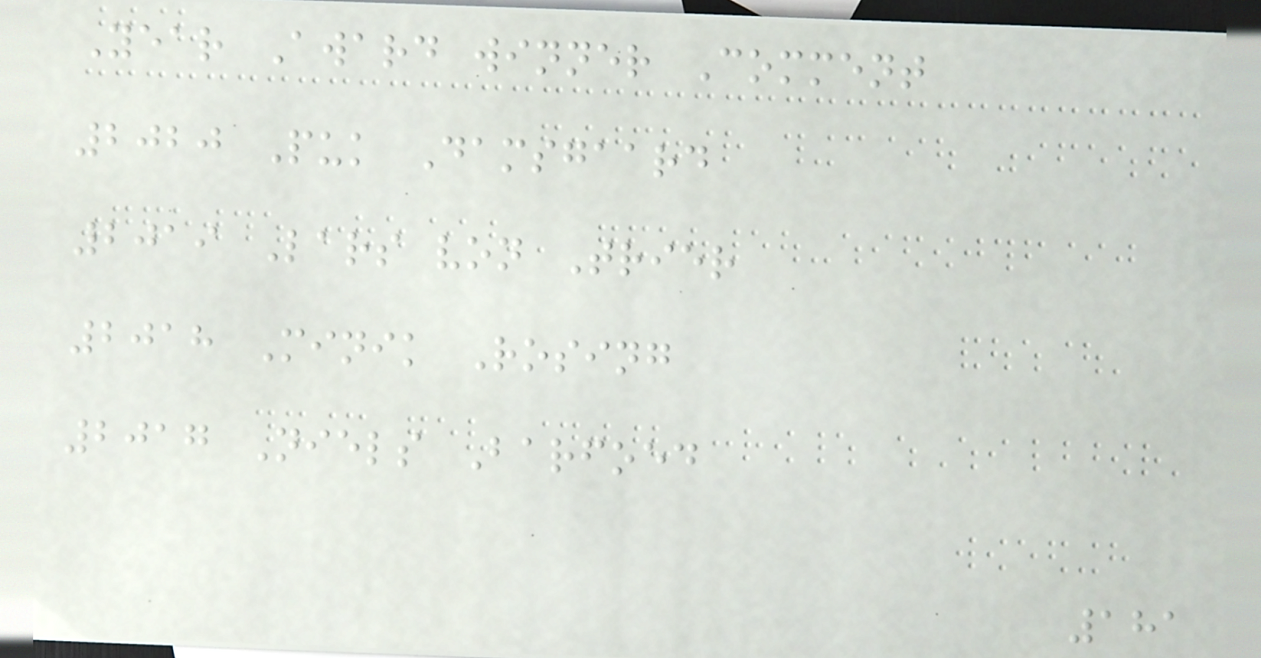Year Award winner Comment
2020 Puk Damsgaard
2019 Lars von Trier
2018 Minik Rosing
2017 Niels Barfoed
181
